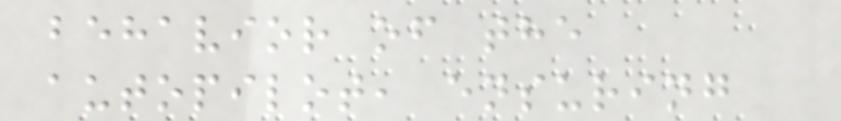behavior of the
autopilot, ensuring
